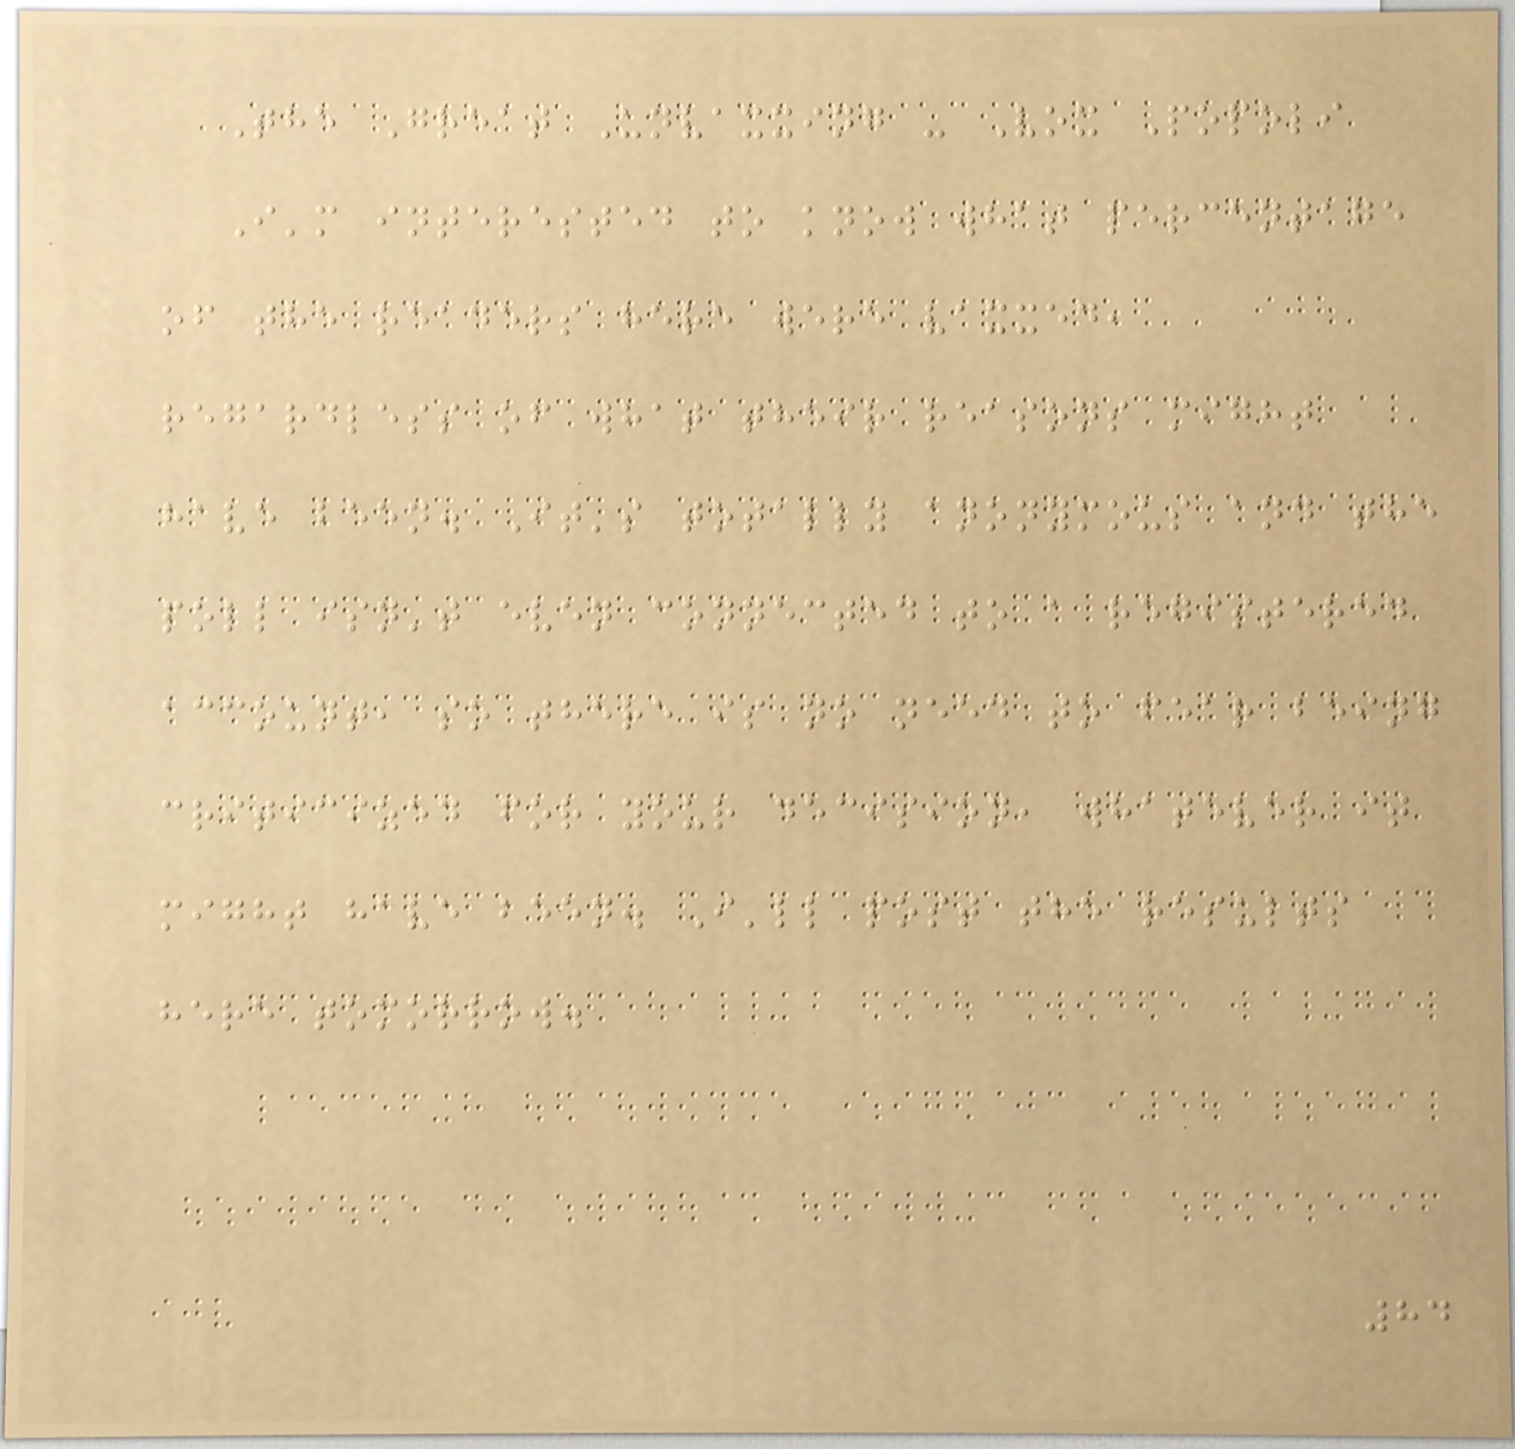The Great Unvaxxing - Vox Popoli
I'm interested to know what percentage
of the readers here were vaxxed,
regardless of what their reasons might
have been. It's totally anonymous and the
poll isn't even connected to a registered
account, so there is no need to fear being
criticized for your decision, whatever it
might have been. I'll post the results
here tomorrow.
84
